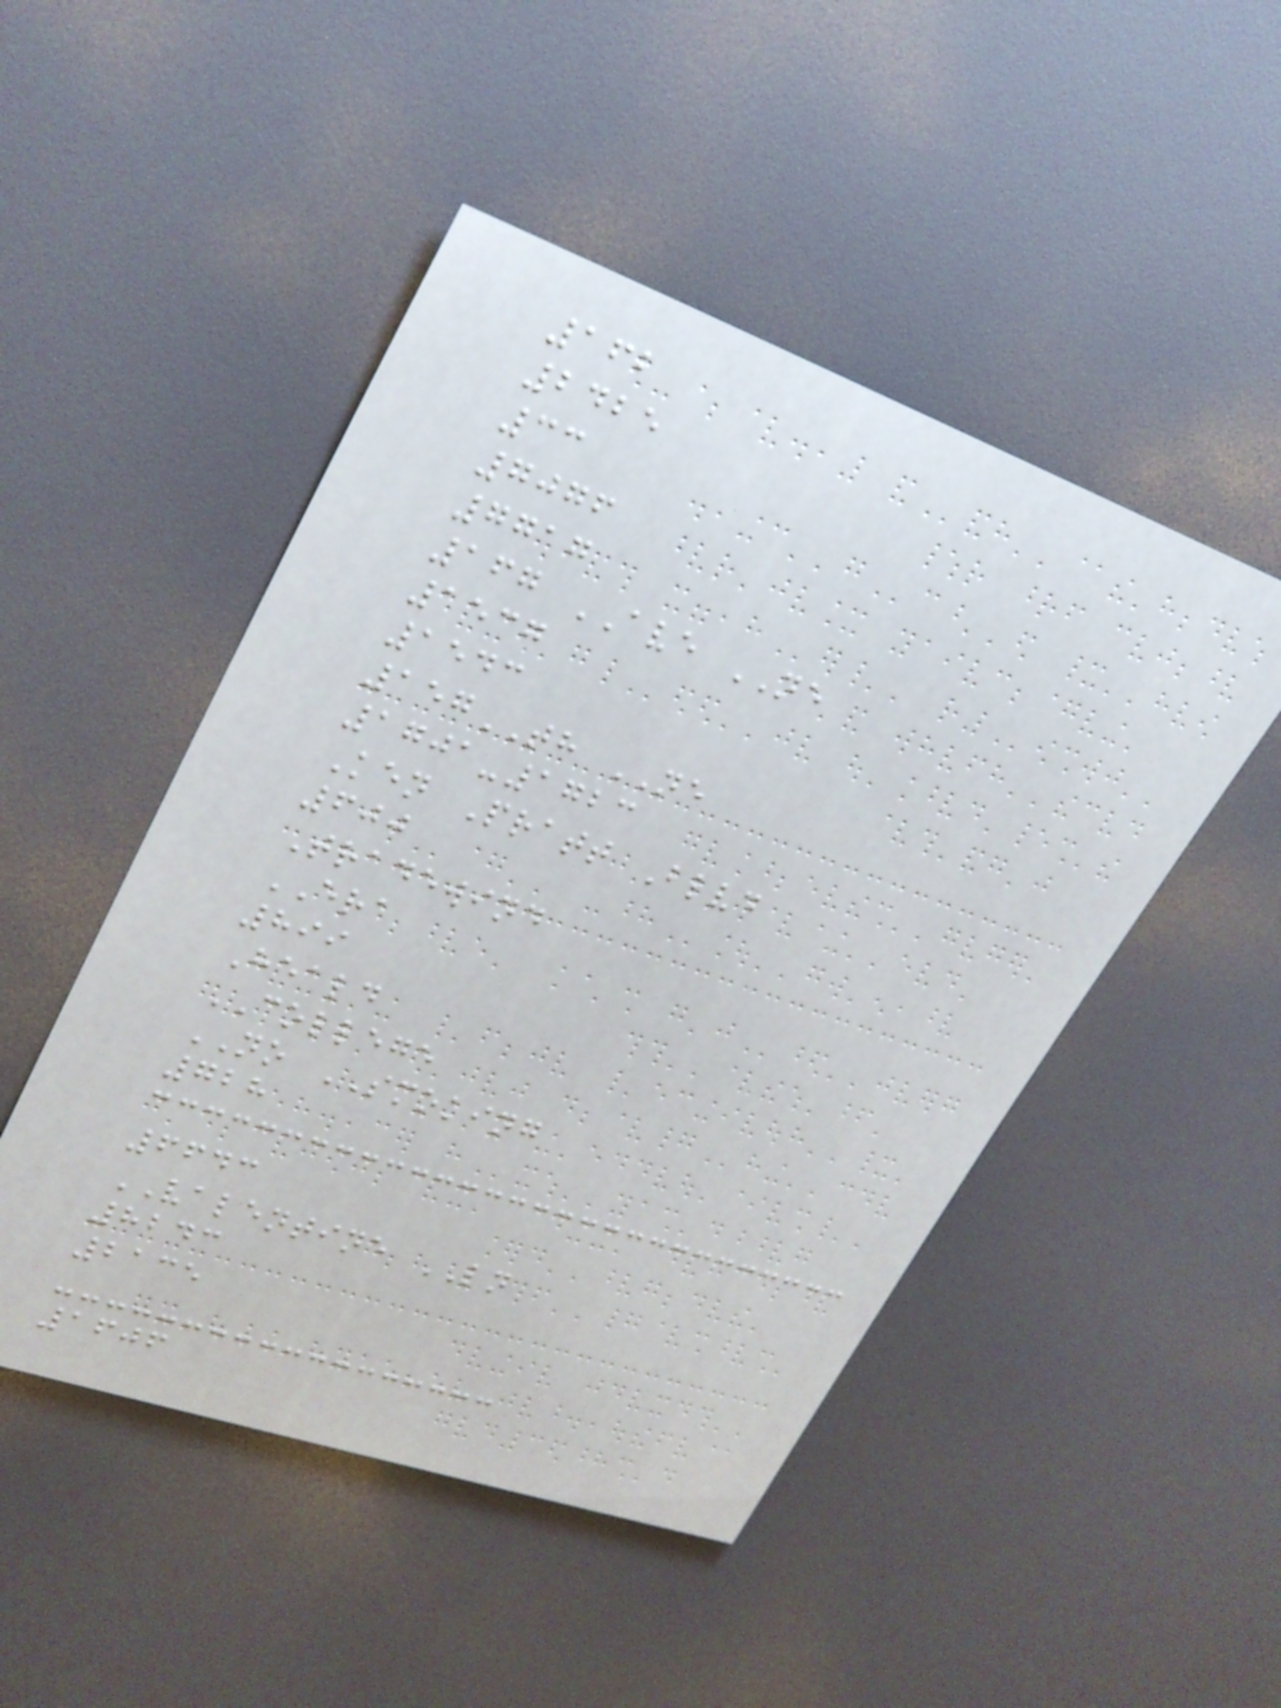162
2425
33
7076
7717
167 AVE NE
1537
1543
157TH NE
1701-1723
Ken Pratt Blvd
600
Tradewind
ERA
899
Heald
COLLEGE
NO SMOKING
728
6643
VALENTINE LN
8243
2135
1606
